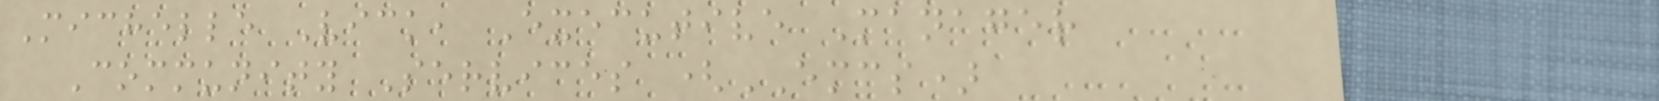Michelle Vick, Executive Manager
Community Services (EMCS)
